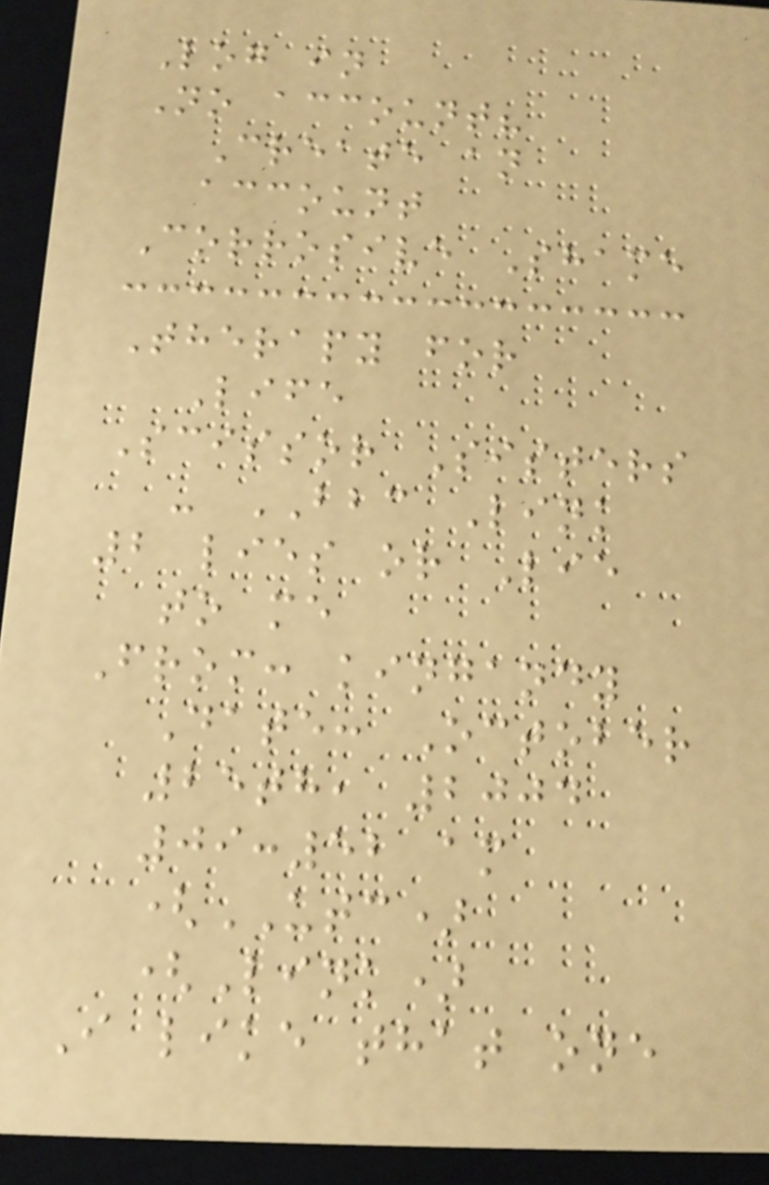Log in
No account?
Create an
account
Corrosive Shame
Therapy for
Life
Scissor Sisters
- BBC Link
2 lies or Lie
to me
From: kingandy
Date: October
25th, 2004
09:52 am
(UTC)
(Link)
I like that one
